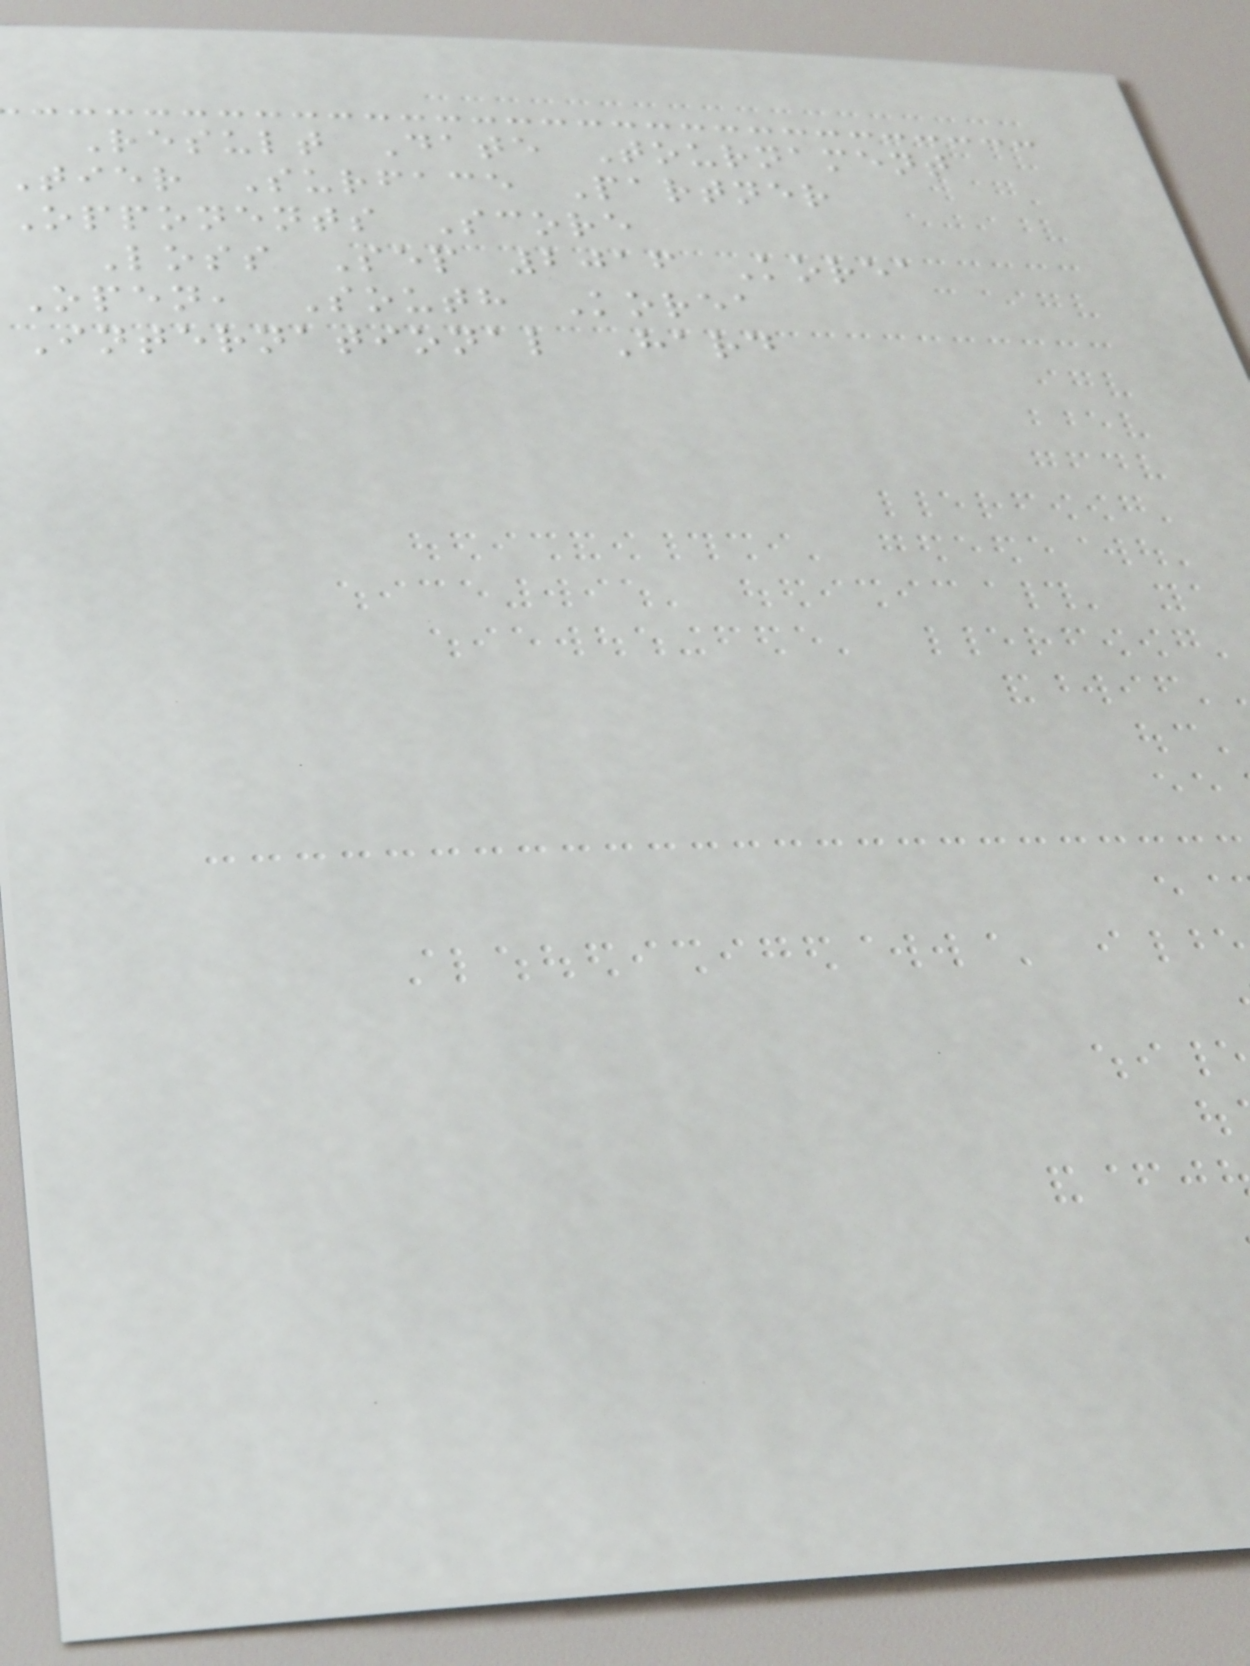Result Date Tournament
tier Surface Partner
Opponents Score
Loss Sep 2016 Korea
Open, South Korea
International Hard
